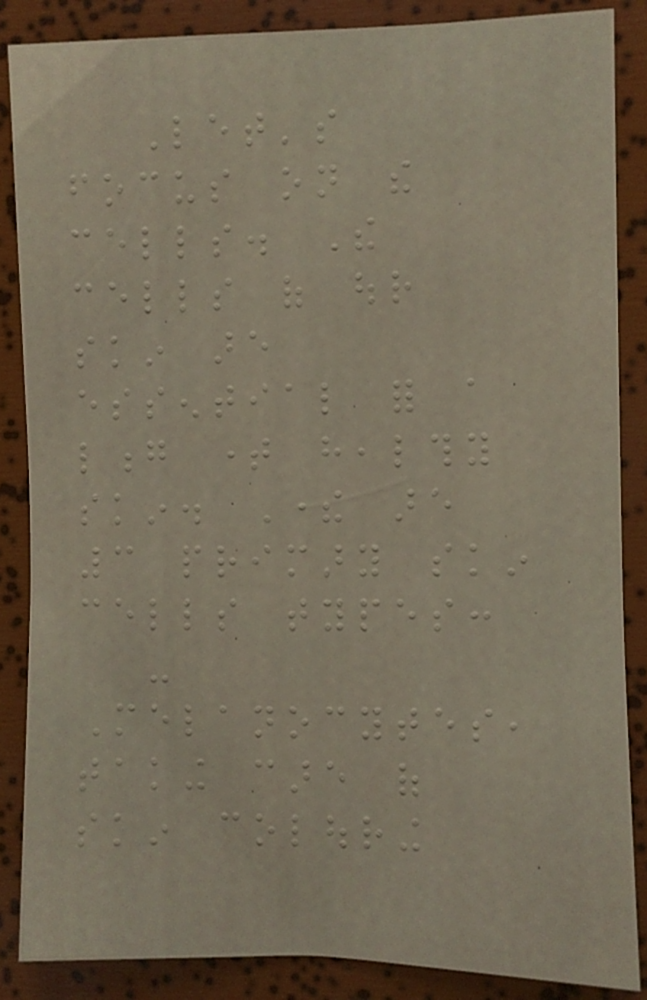Let's
focus on the
cells. The
cells of our
skin are
essential for a
long time healthy
skin. There are
3 primary skin
cells types:
-
Melanocytes,
taking care of
skin colouring
